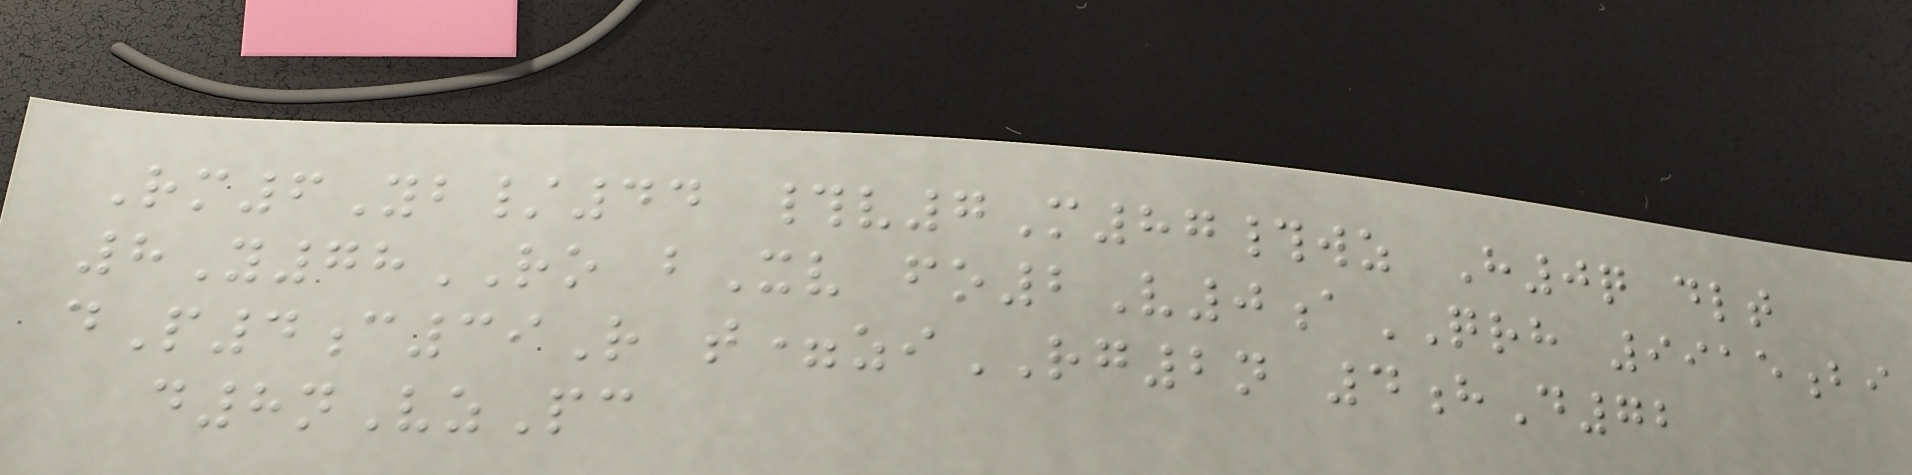Rm6Yb/44 #v7M87#wz H0q dlt
8Y78RO bXv fo2V0aQRH 9915bi
dP4c39R t=ziRG2n 4hD72
d8nVzPc
